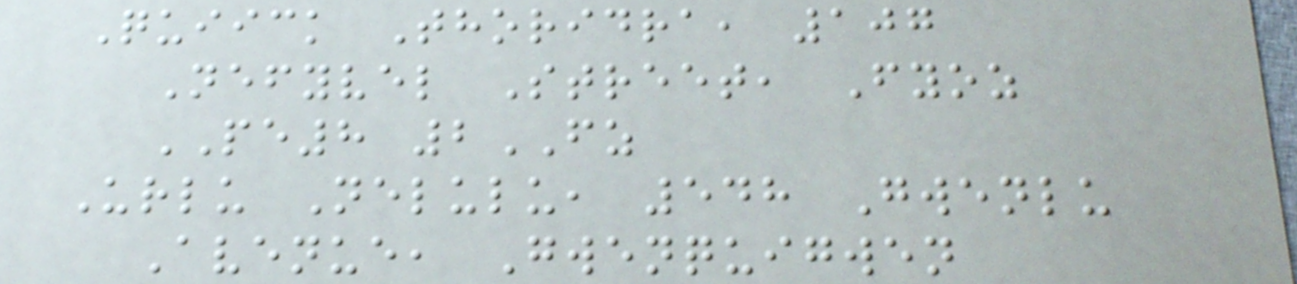Quiick Thoridra, 107
Nefyvel Street, Fyoz
PE8 2FZ
Urlu Nelulu, 548 Gwenlu
Avenue, Gwenquigwen
